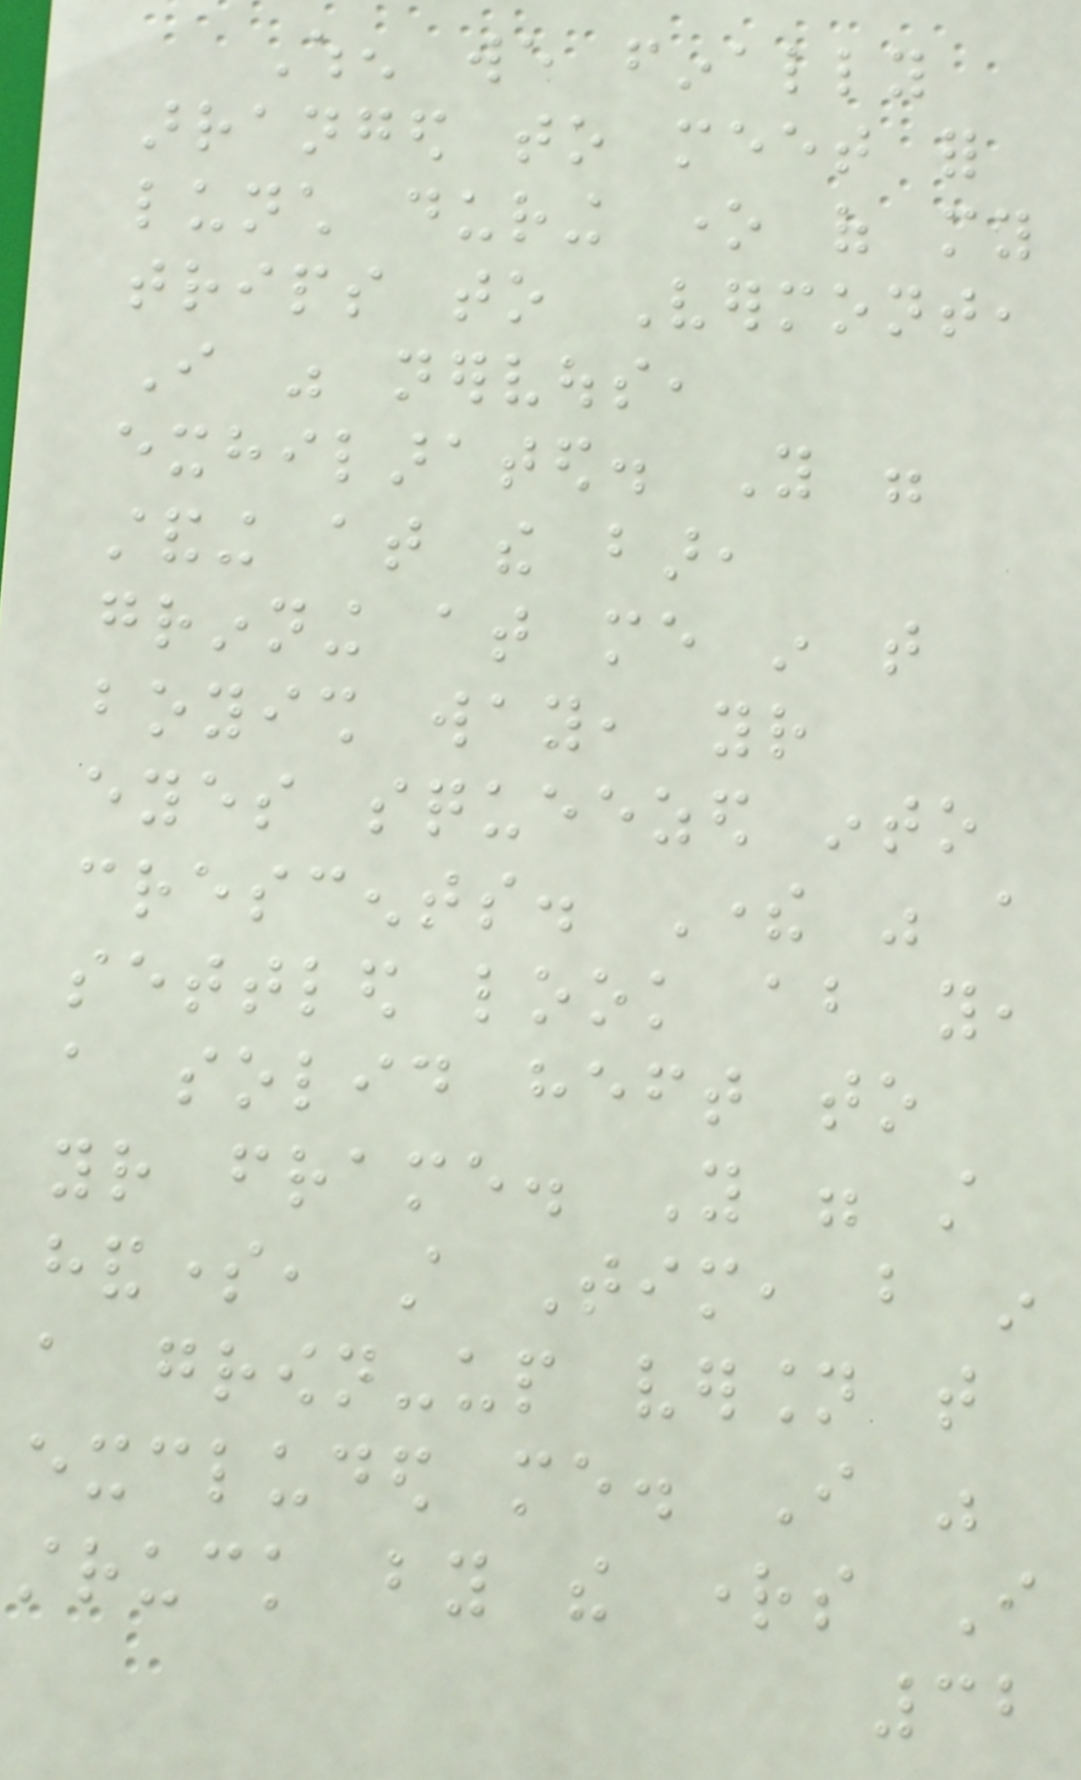When we finally
arranged to meet for
lunch during one of my
trips to Vermont,
I was nervous,
exhilarated. You were
standing at the bar,
grinning at me in that
boyish way, your
eyes squeezed into
crescents. There was a
settled look about you,
a solid heft to
your frame. You were still
handsome, still Tim, but in
a grown-up version that
excluded me. I was
struck by the rights I
32
